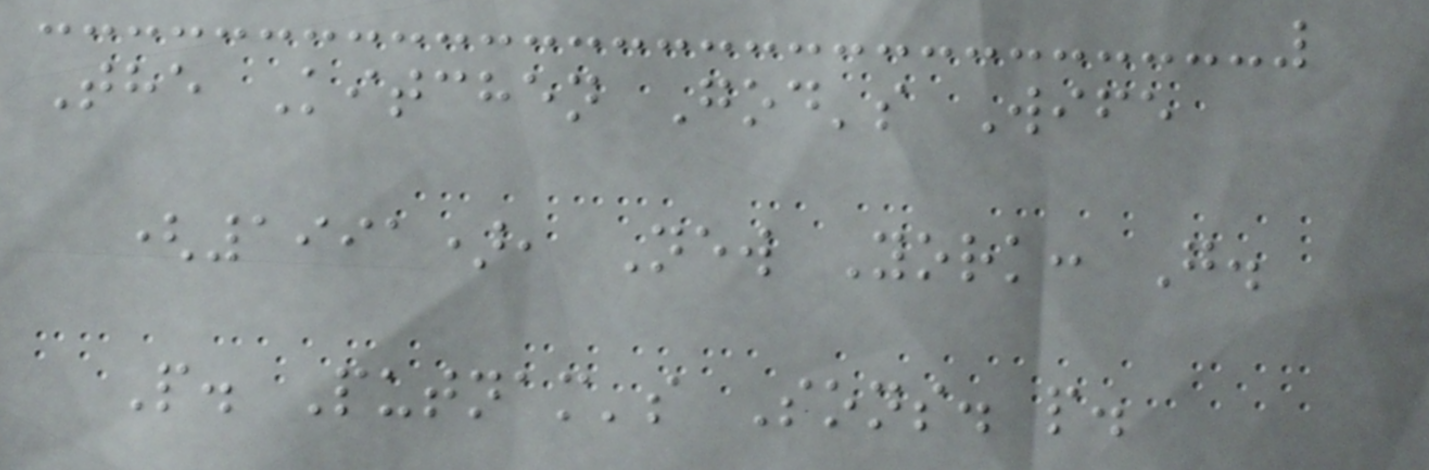The Kitchen God's Wife
(1991), New York: G.
P. Putnam's Sons. p.
